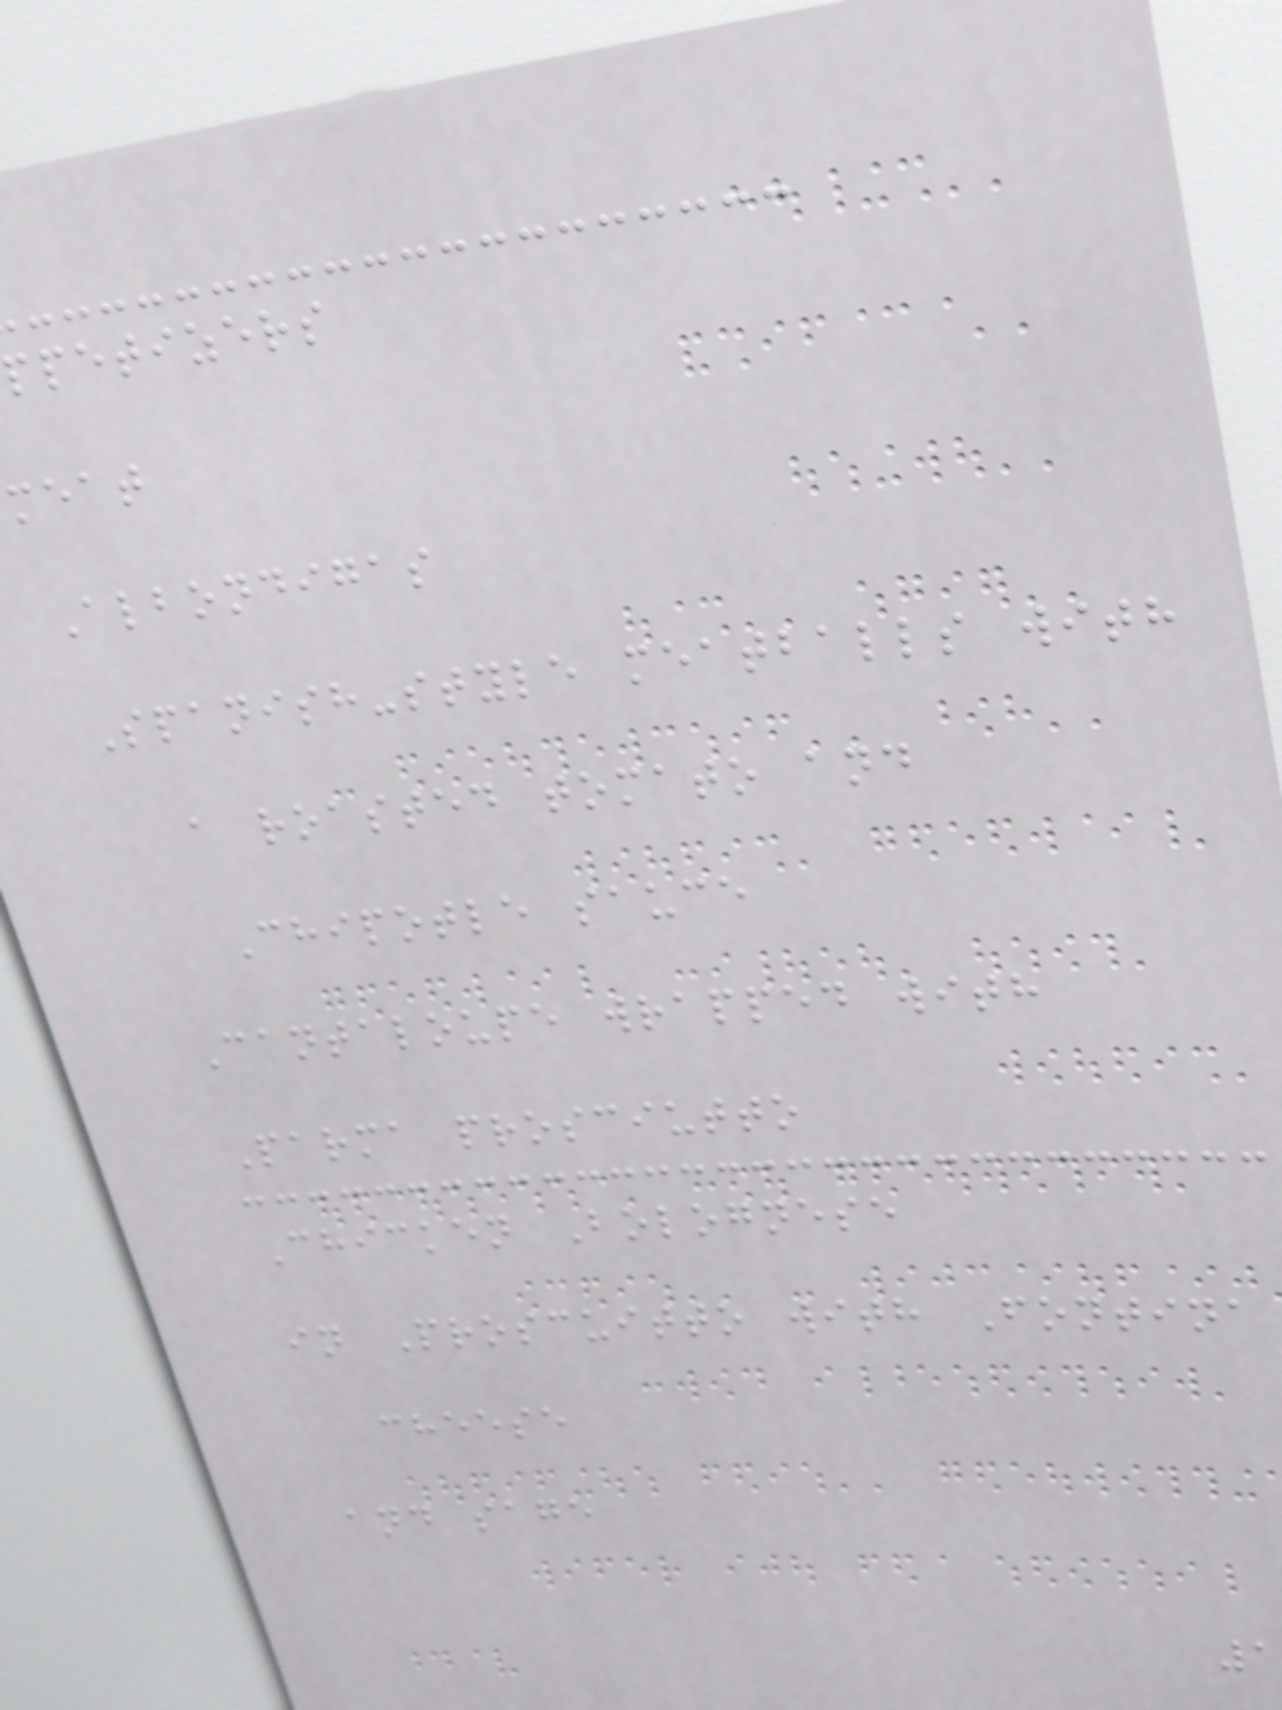ppetizers
meat
Albondigas
Spanish-style meatballs with
a roasted tomato and
Chipotle sauce
Cantaloupe wrapped with
Parma prosciutto
Chicken Bolognese
in Proscuitto with Fontina
cheese
and sage
